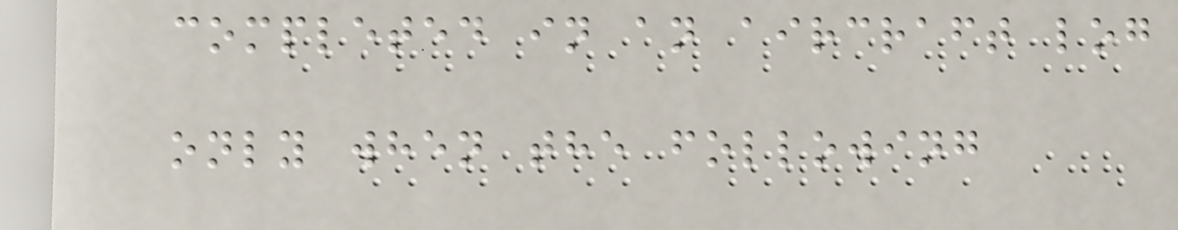completed in an aircraft log
only when the following
